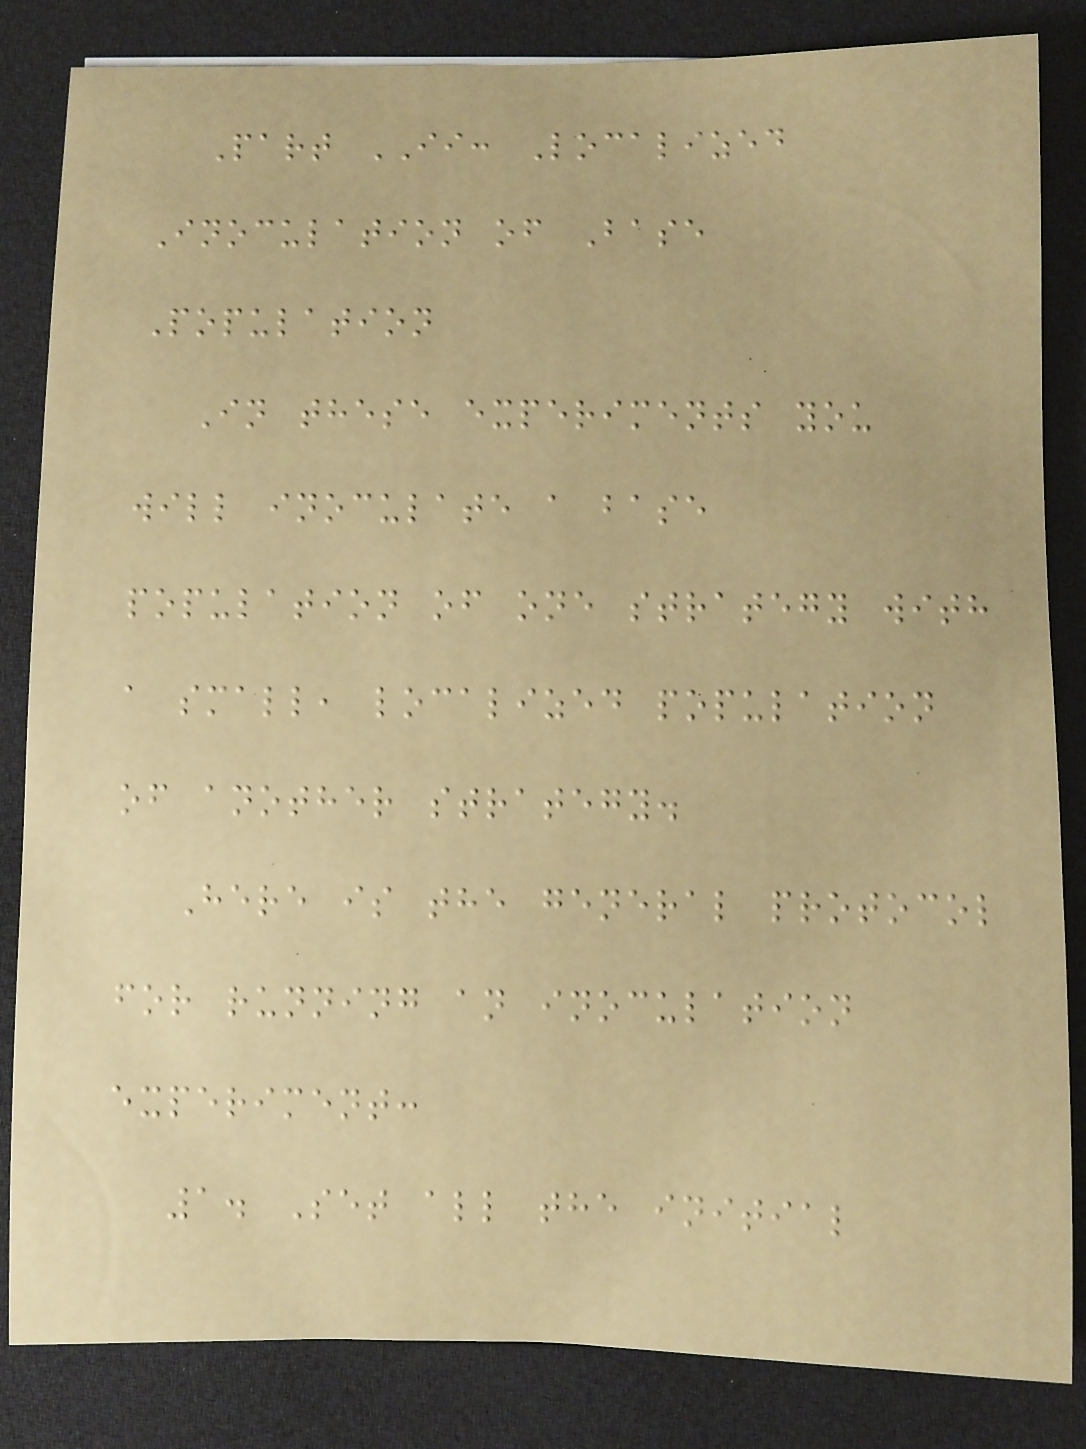Part II: Localized
Inoculation of Base
Population
In these experiments you
will inoculate a base
population of one strategy with
a small, localized population
of another strategy.
Here is the general protocol
for running an inoculation
experiment:
1. Set all the initial
